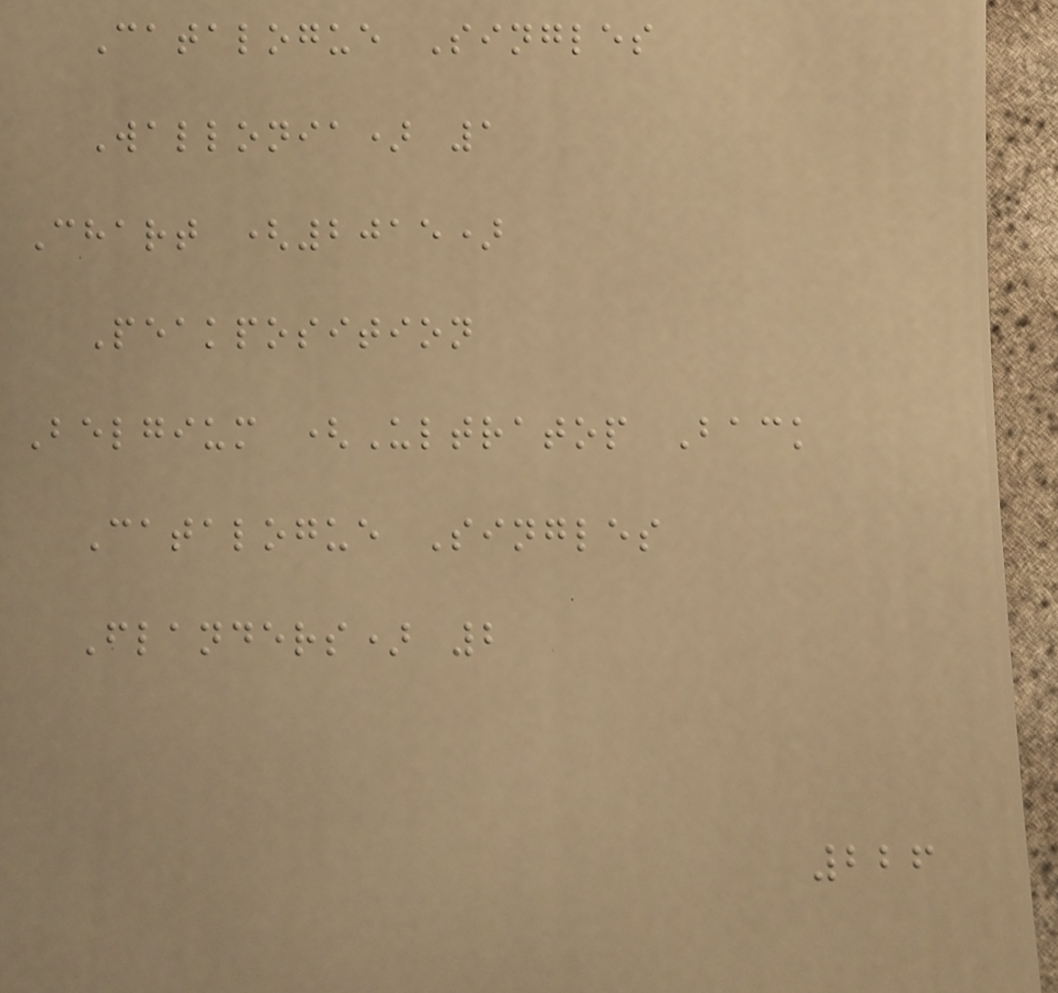Catalogue Singles
Wallonia) 1
Chart (2015)
Peakposition
Belgium (Ultratop Back
Catalogue Singles
Flanders) 2
226
